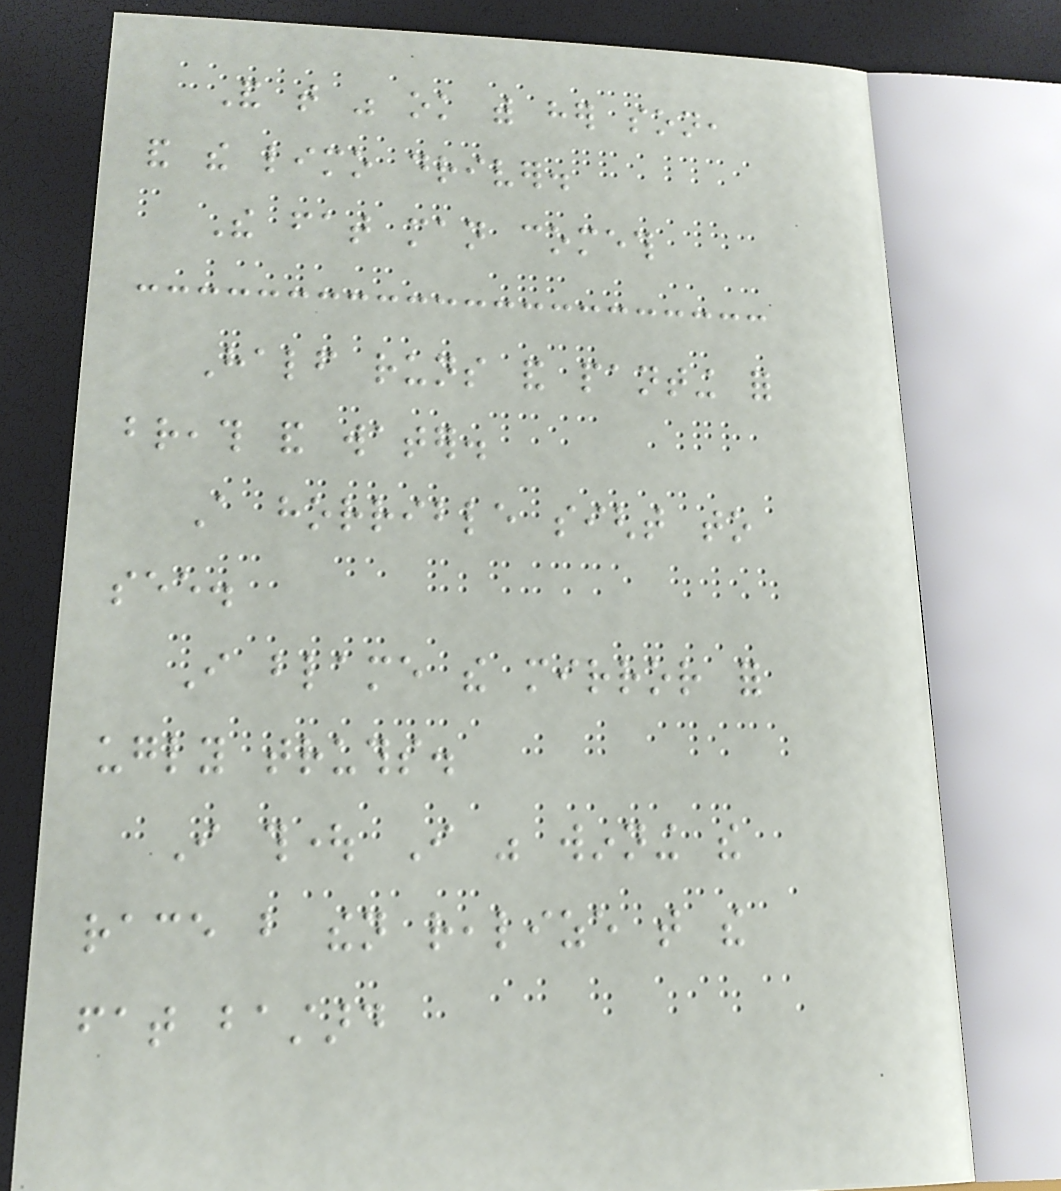And that was ok with her son,
and the limo driver.
The fat man cometh
Half runs and panting for
breath and water.
A horrible sight to
see.
I blame the mirror for
ugly truths.
I thought I was winning the
race but then realize that the
fat bastard
